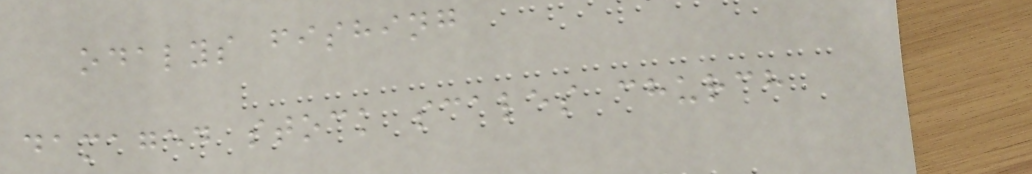odalys fishing
damaged stock scales church
